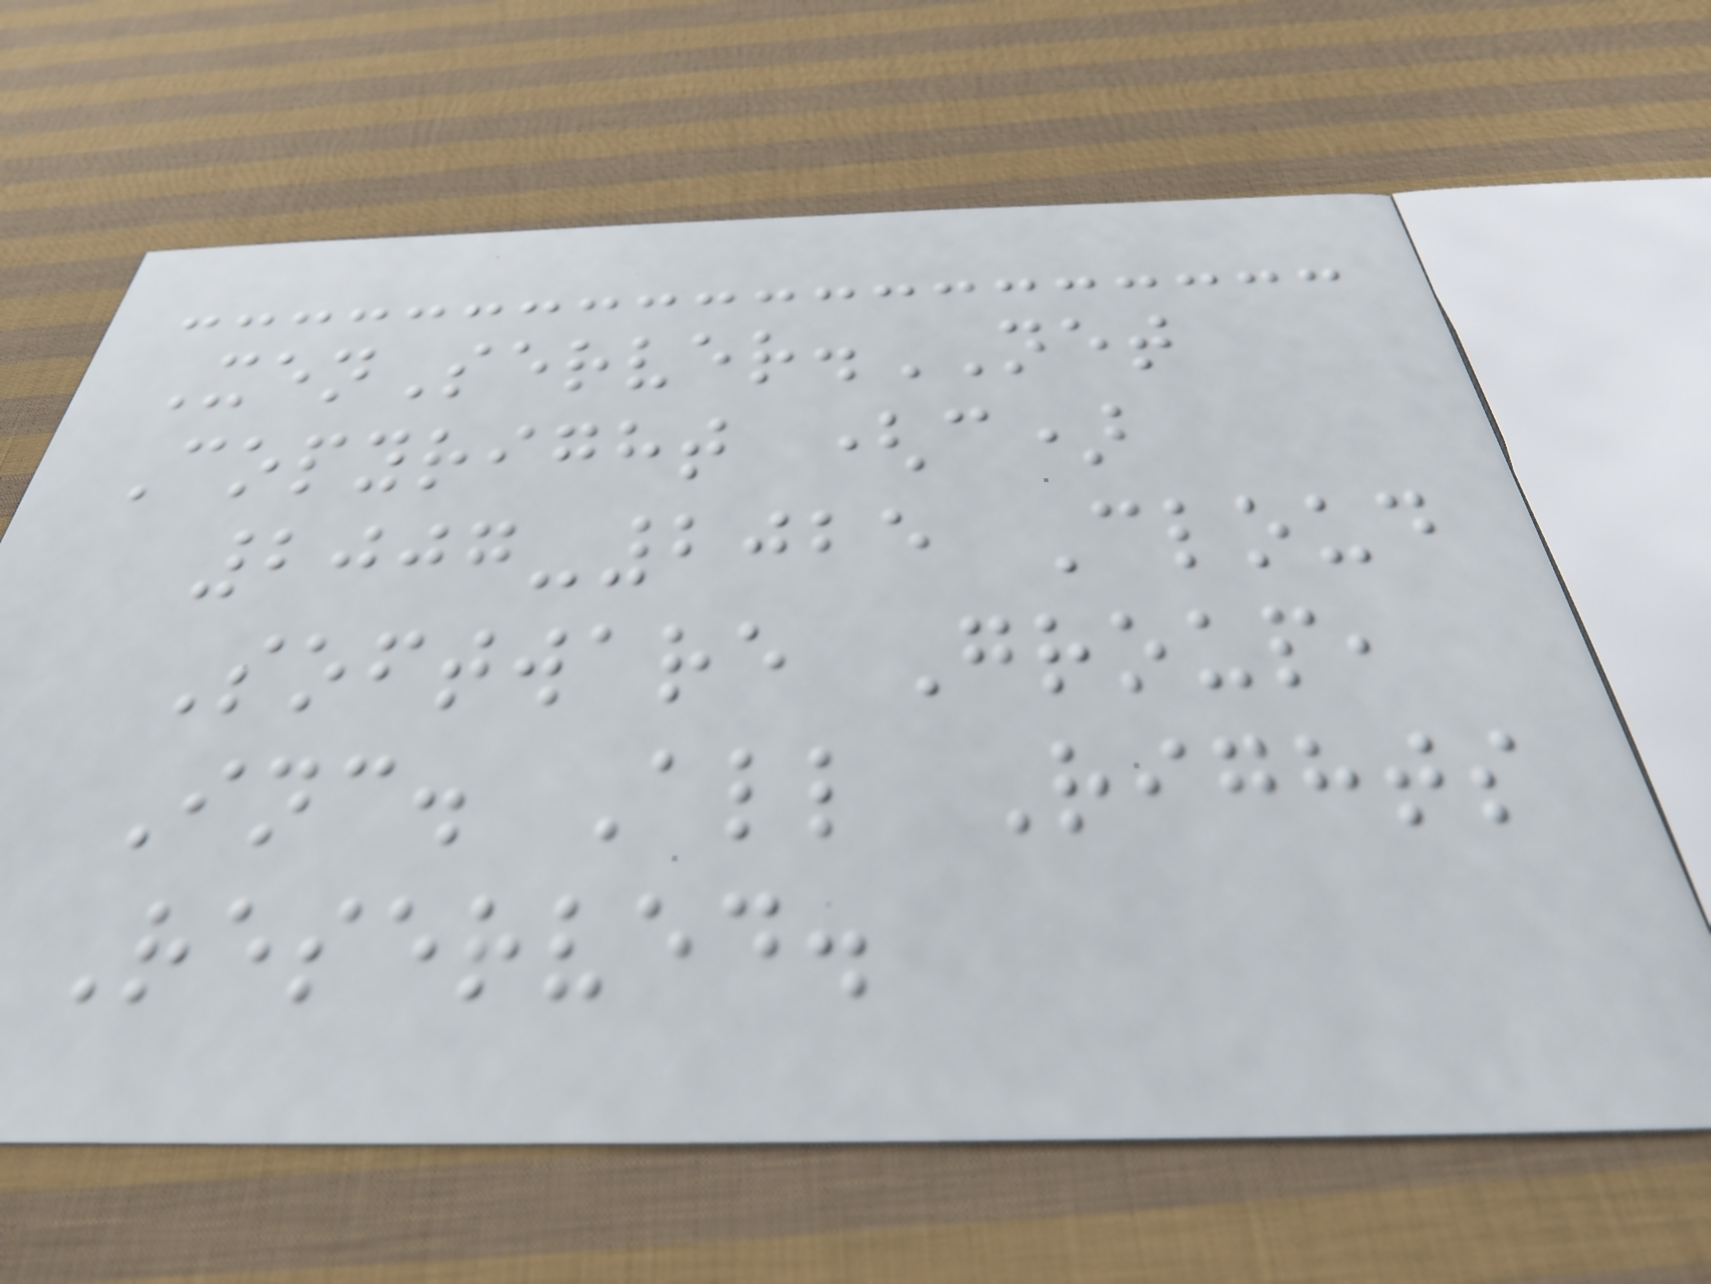XenServer.NET
Copyright (c)
2007-2025 Cloud
Software Group,
Inc. All Rights
Reserved.
